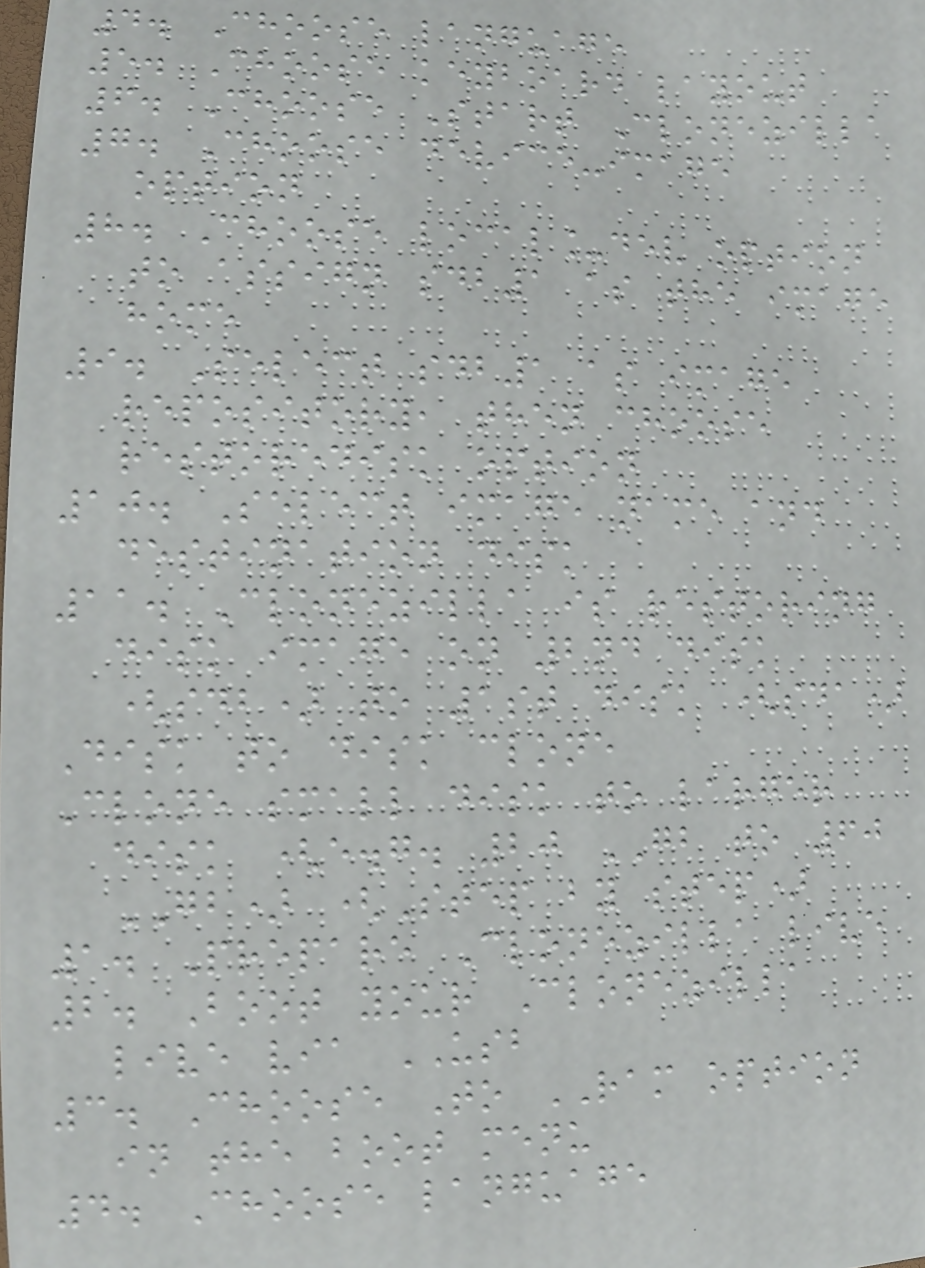4. Choose language
5. Choose keyboard layout
6. Choose Start Clonezilla
7. Choose device-image
option
8. Choose local_dev option
to assign sdb1 as the image
home
9. Select sdb1 as image
repository, then choose
restoredisk option
10. Select image name and
destination disk
11. Clonezilla is restoring
disk image on 2nd disk
(sdb) to 1st disk (sda)
Disk to disk clone
Clone small disk to larger
disk (e.g. 20 GB to 60
GB) (Step by step)
1. Prepare Clonezilla live
2. Boot your Clonezilla
live via USB
3. Choose To RAM option
in the boot menu
4. Choose language
